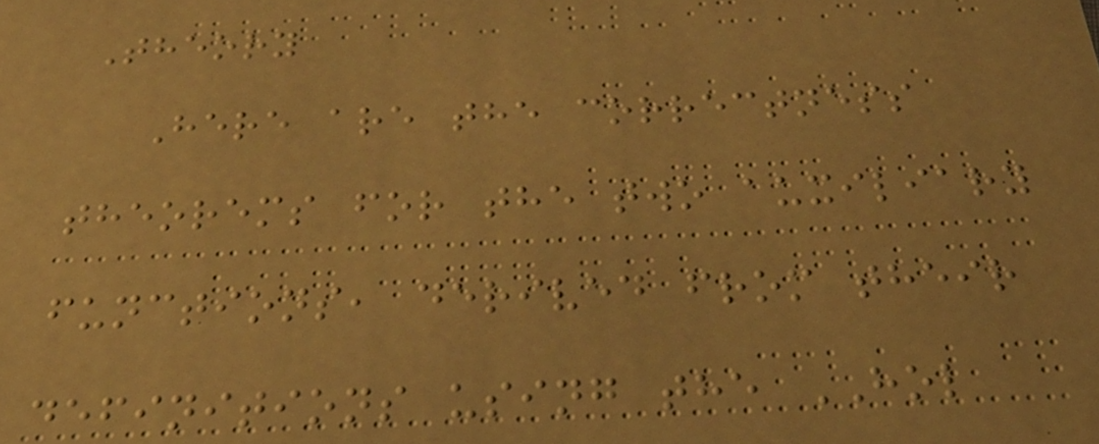Theory
Here are the correctness
theorems for the two auxiliary
functions, derived from their
definitions using the HOL
